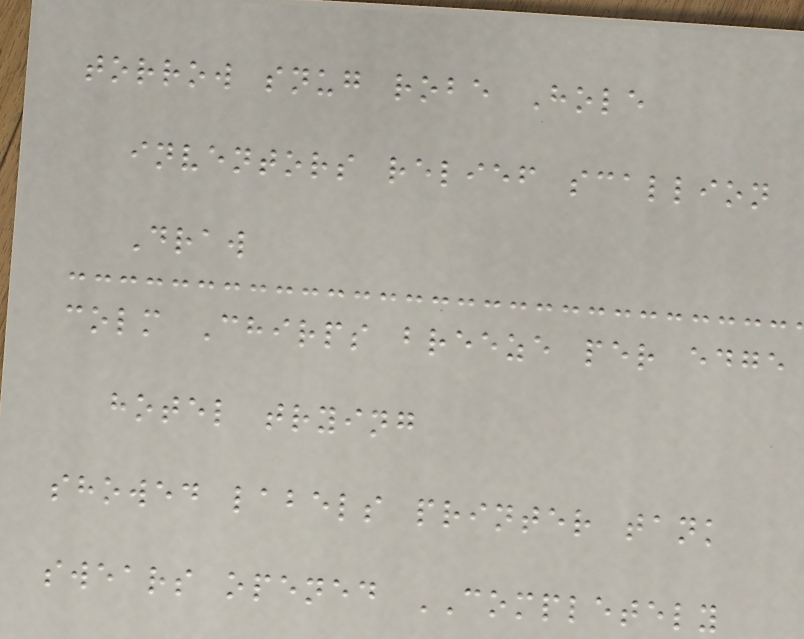torrow snug robe Hole
inventors relief scallion
Draw
colm Chirps breeze per edge
hotel trying
showed labels printer tank
swears opened COMPLETELY
